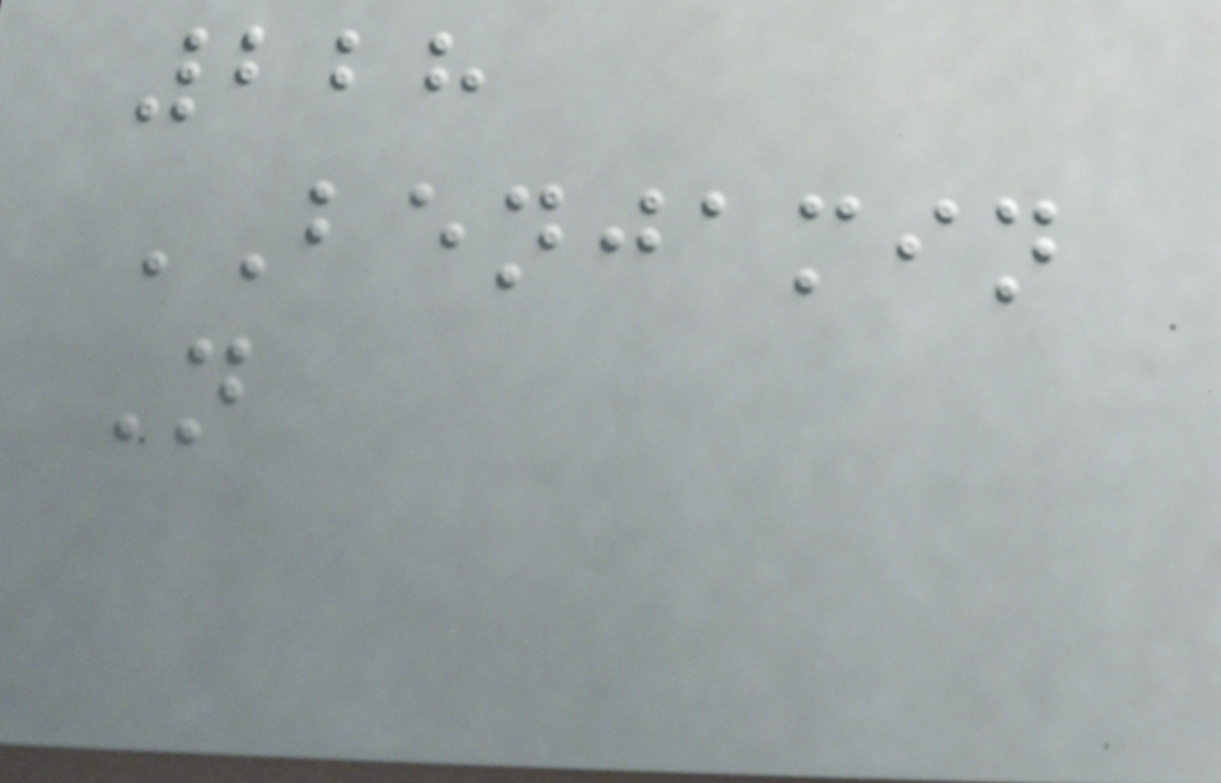228
BENJAMIN
N
